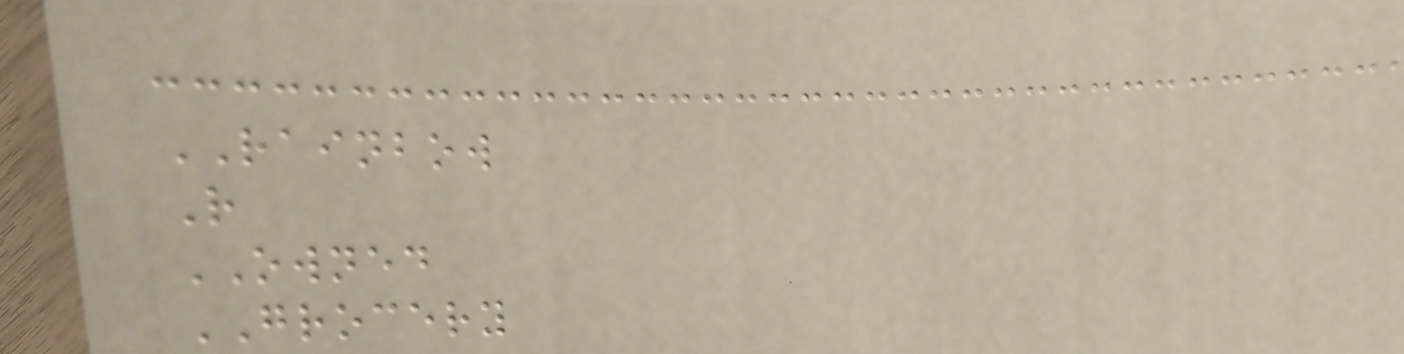RAINBOW
R
OWNED
GROCERY
